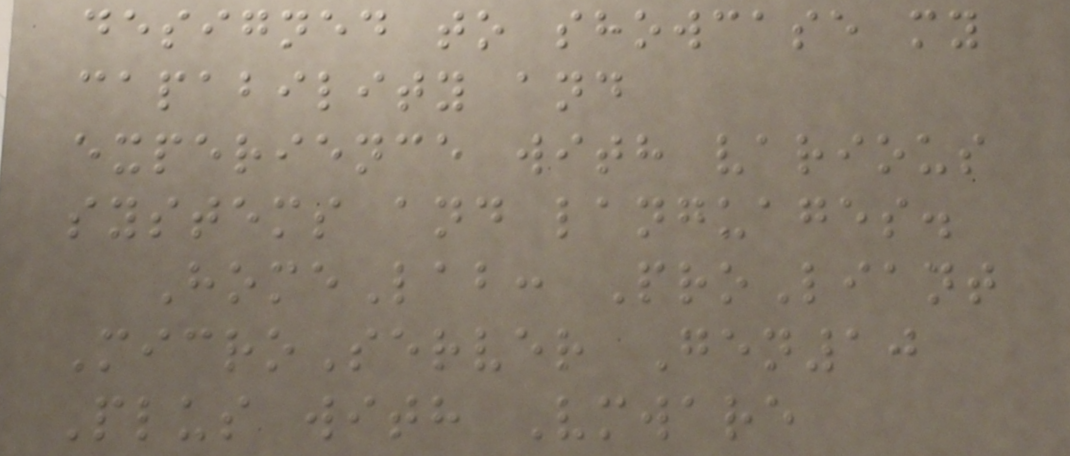designed to showcase my
capability and
experience with various
systems and languages.
HomeLab: ProLiant
MicroServer Gen10
Plus with Vmware
